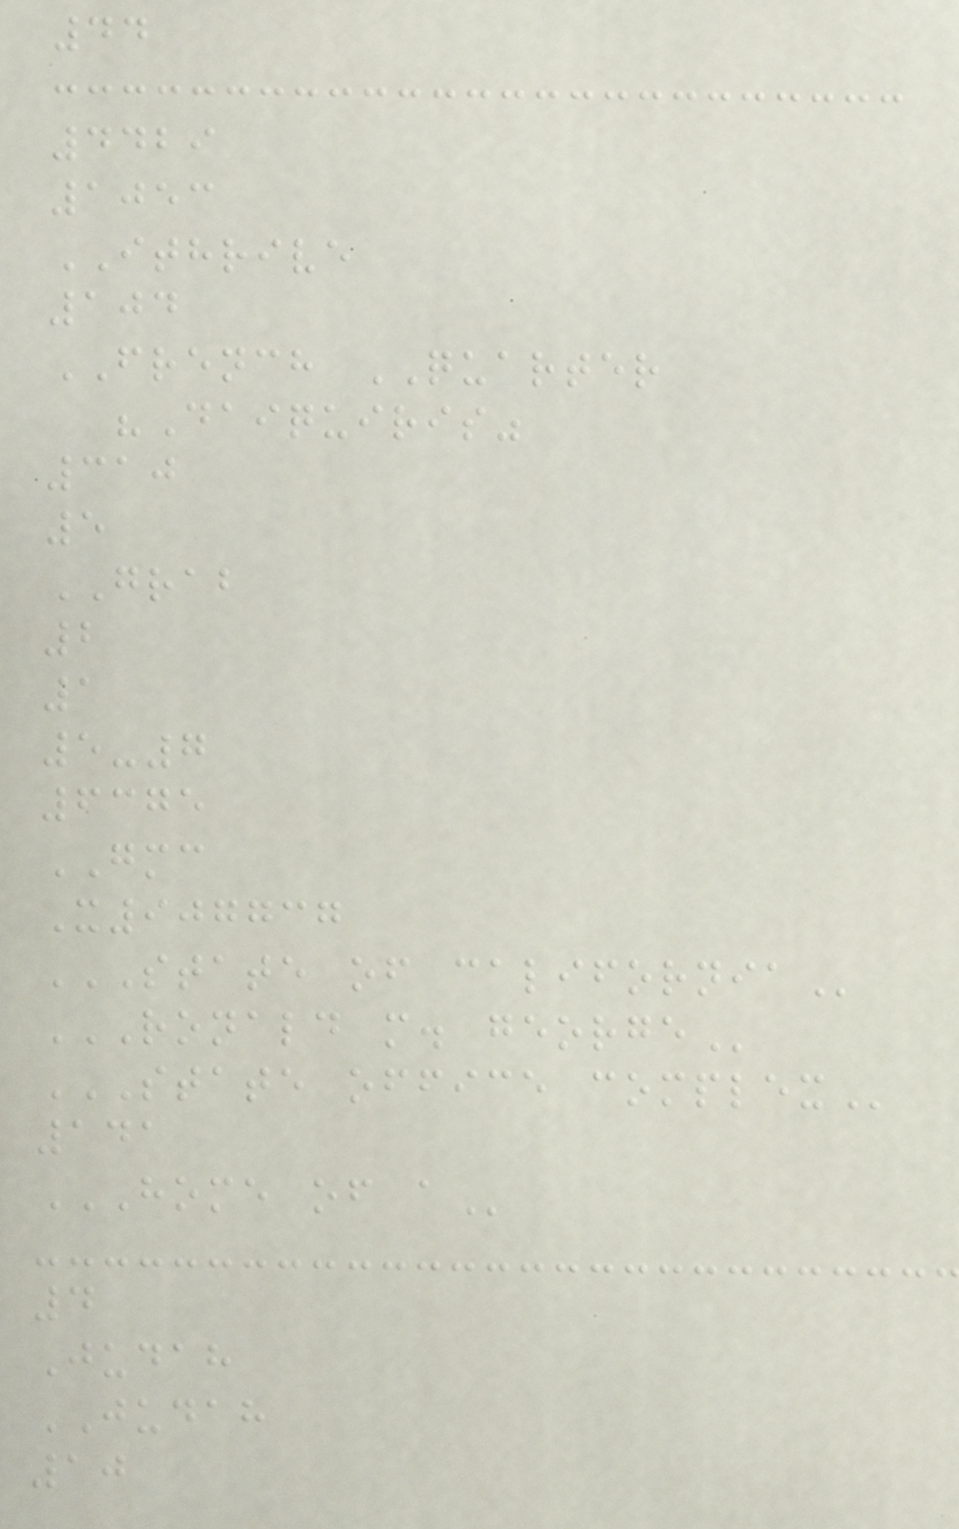44
4429
1053
ITHRIVE
104
FRENCH QUARTER
"Daiquiris"
310
5
GRAB
2
1
5-7
6375
GMC
X907737
STATE OF CALIFORNIA
RONALD M. GEORGE
STATE OFFICE COMPLEX
141
HOME OF A
4
Judah
JUDAH
10
